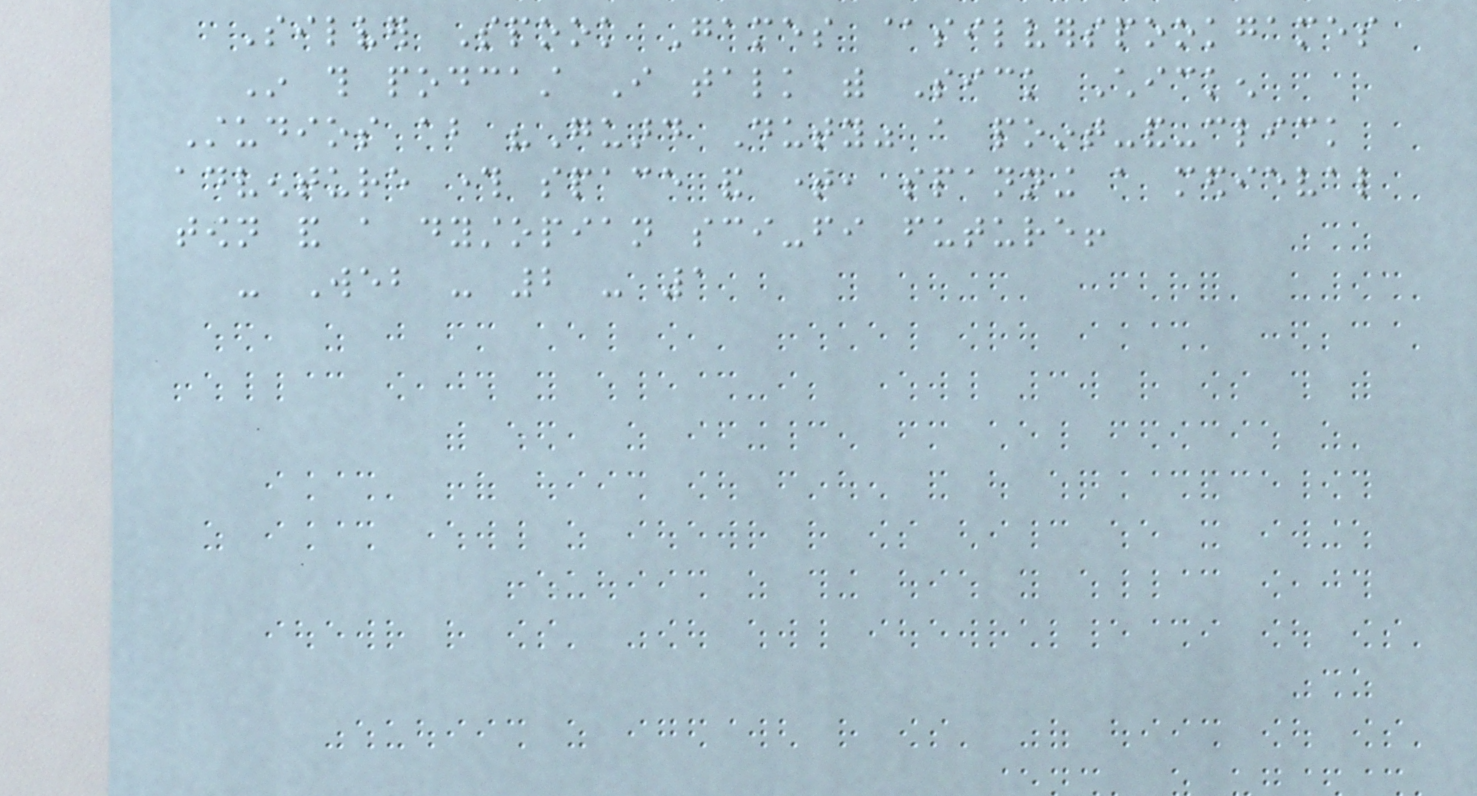Silver Spook Games @silverspookgames
In this podcast I talk with Sick Chicken
Studios about "Guard Duty" a point-and-click
adventure through space and time, spanning a medieval
town and a dystopian sci-fi future!
- Web - 2 - 1
